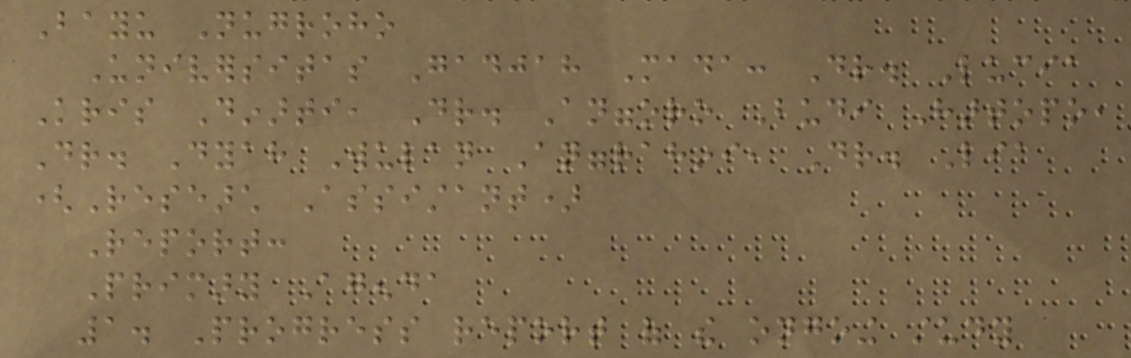Bayu Nugroho
Universitas Gadjah Mada: Dr. Lucia
Kris Dinarti, Dr. Anggoro Budi Hartopo,
Dr. Dyah Wulan Anggrahini, Dr. Lia
(Research Assistant)
Report:
Primary Agenda
1. Progress report of the ongoing study
